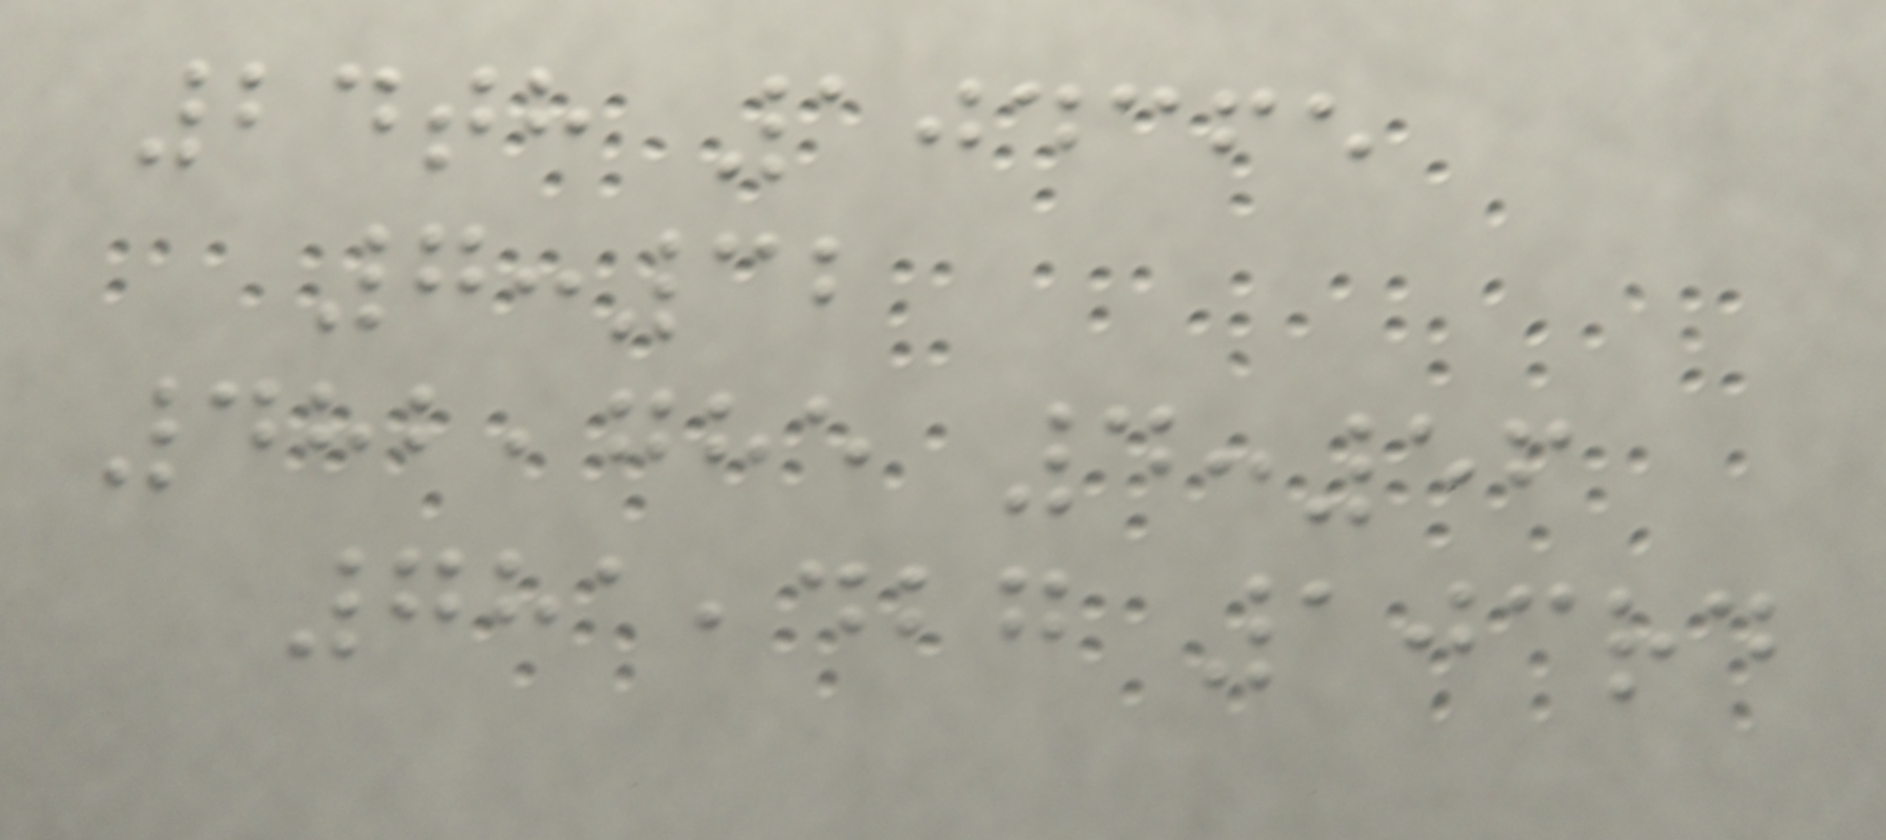24th 104365
7:32
482,785 4:56
781,427 103rd
